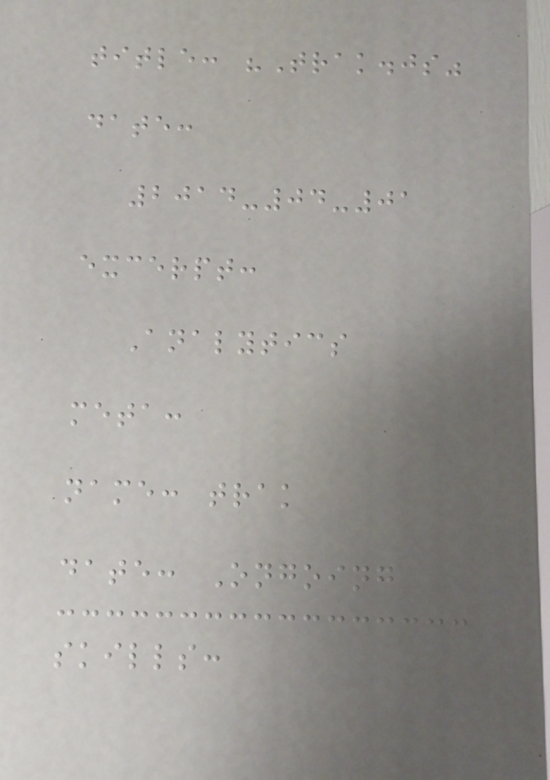title: "Trak.js"
date:
2014-04-01
excerpt:
Analytics
meta:
name: trak
date: Ongoing
skills:
